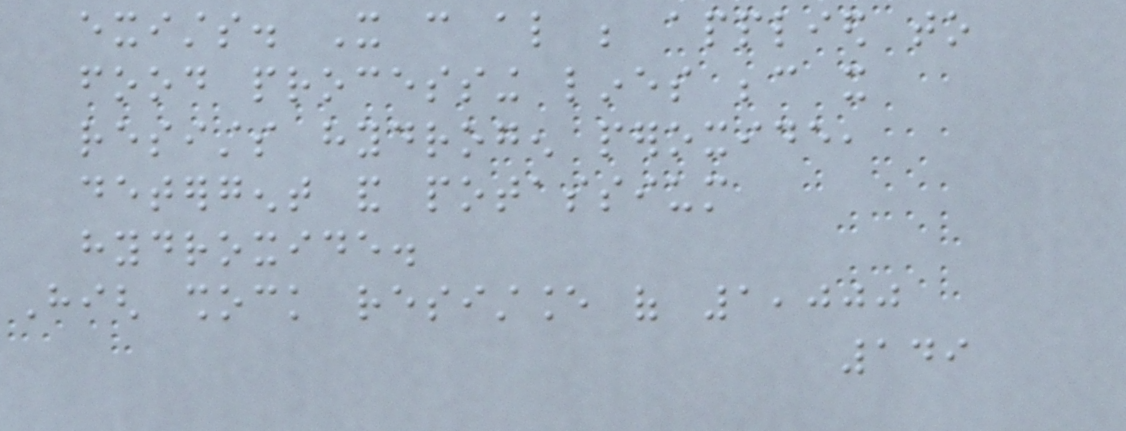exists. It can also be applied to
food processing lines because it
resists hydrogen peroxide,
detergent and potassium
hydroxide.
High shock resistance of 1,000
149
